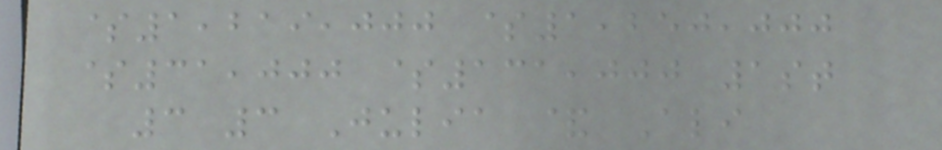$1,219,000 $1,250,000
$31,000 $131,000 1st
3 3 Julia & Ali
